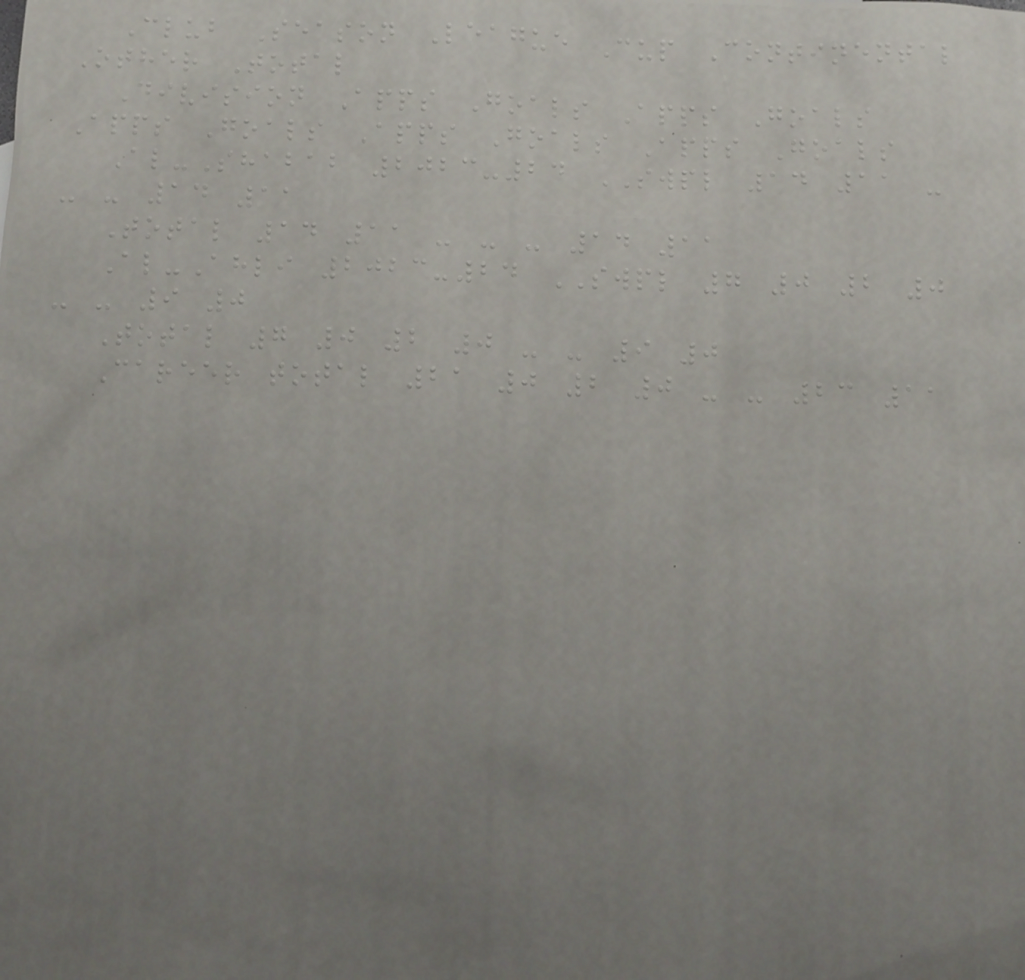Club Season League Cup Continental
Other Total
Division Apps Goals Apps Goals
Apps Goals Apps Goals Apps Goals
Al-Shabab 2023-24 SWPL 14 11 -
- - 14 11
Total 14 11 - - - 14 11
Al-Ahli 2023-24 SWPL 7 0 2 0
- - 9 0
Total 7 0 2 0 - - 9 0
Career total 21 0 2 0 - - 23 11
